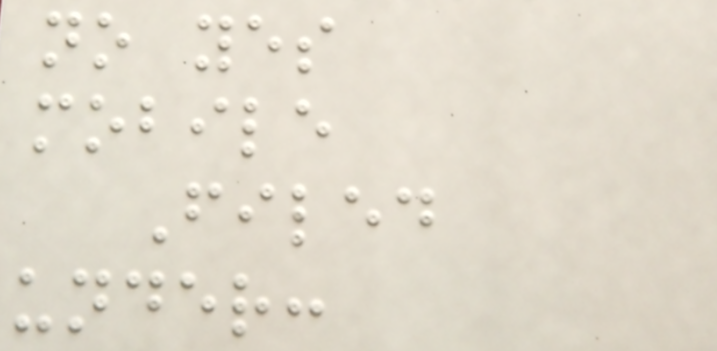no yes
mobile
Filed
under:
